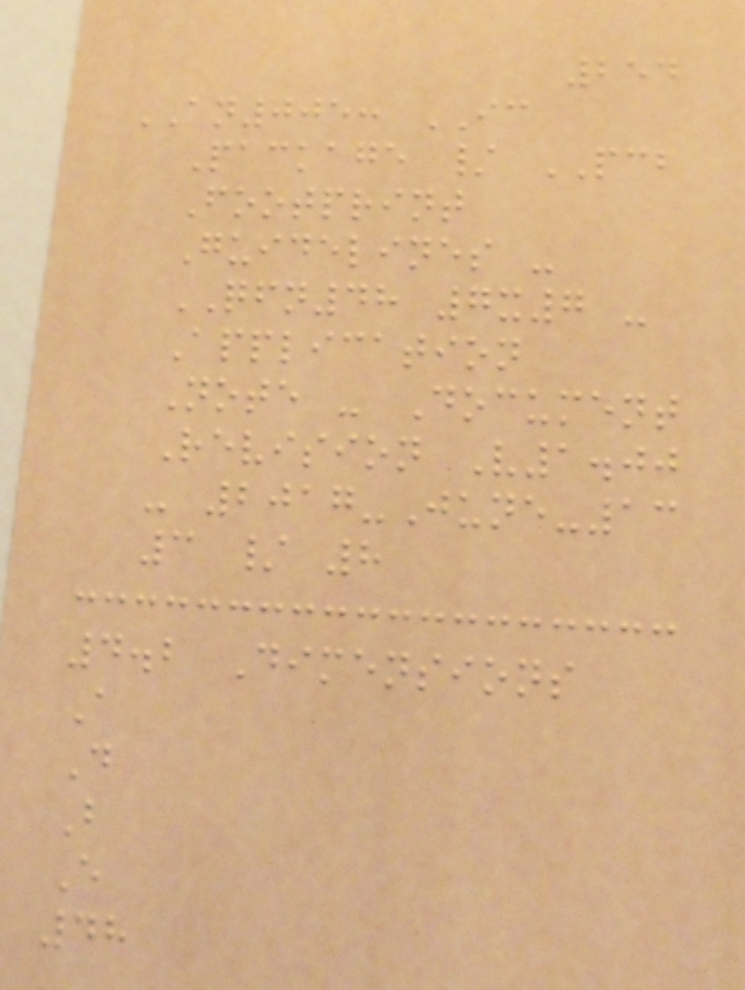254
AN005: IC
Package / PCB
Footprint
Guidelines -
QFN48 7x7 -
Application
Note - Document
Revision V1.00
- 2017-June-13
3 / 8
4.2 Dimensions
A
D
B
E
48
